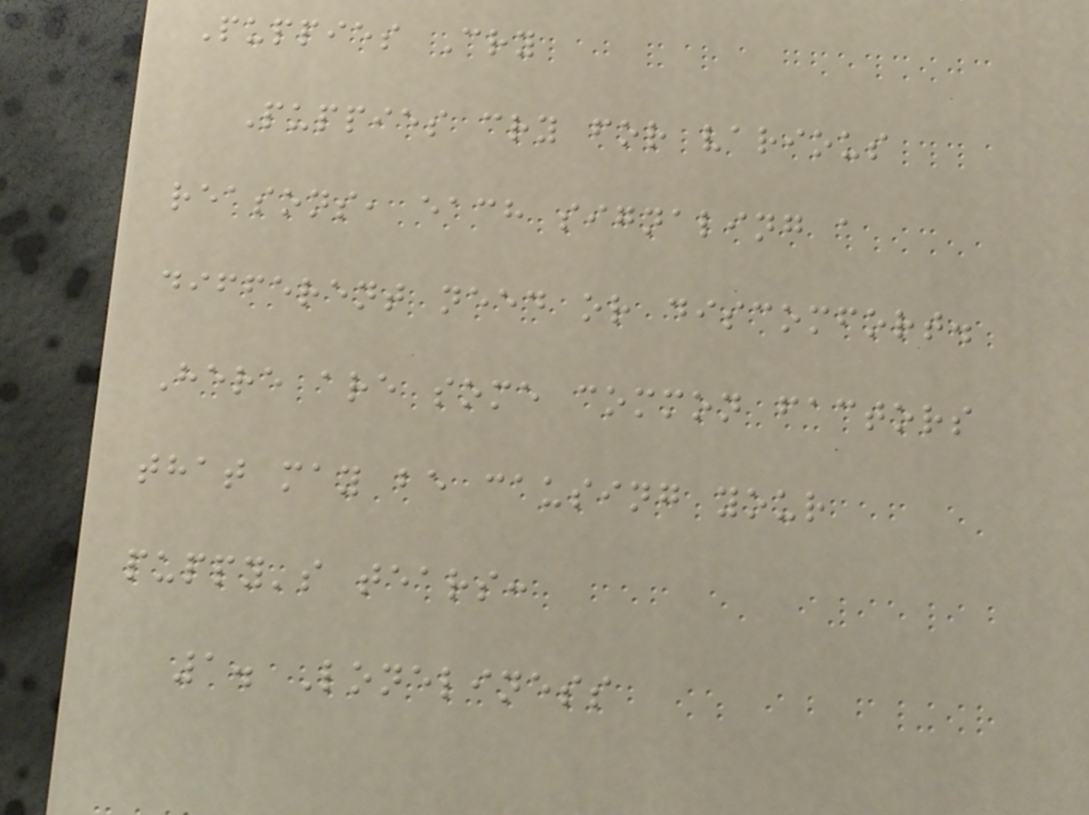Puppies Cry
Puppies cry for various
reasons, each signaling a
different need or discomfort.
Here are some common factors
that may be causing your
puppy's tears:
1. Loneliness
